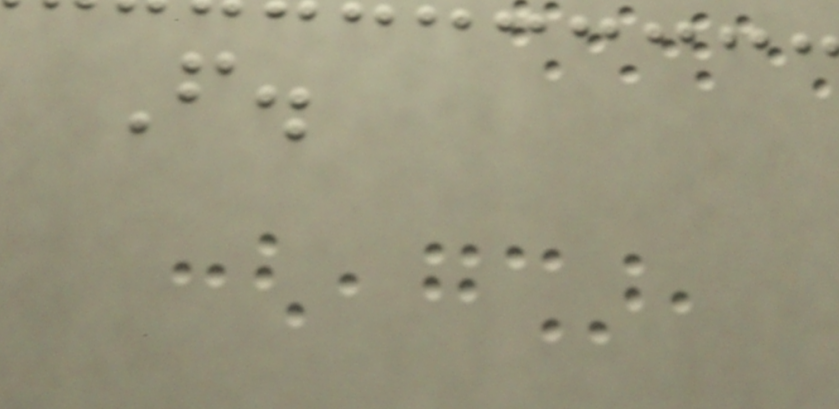F.
